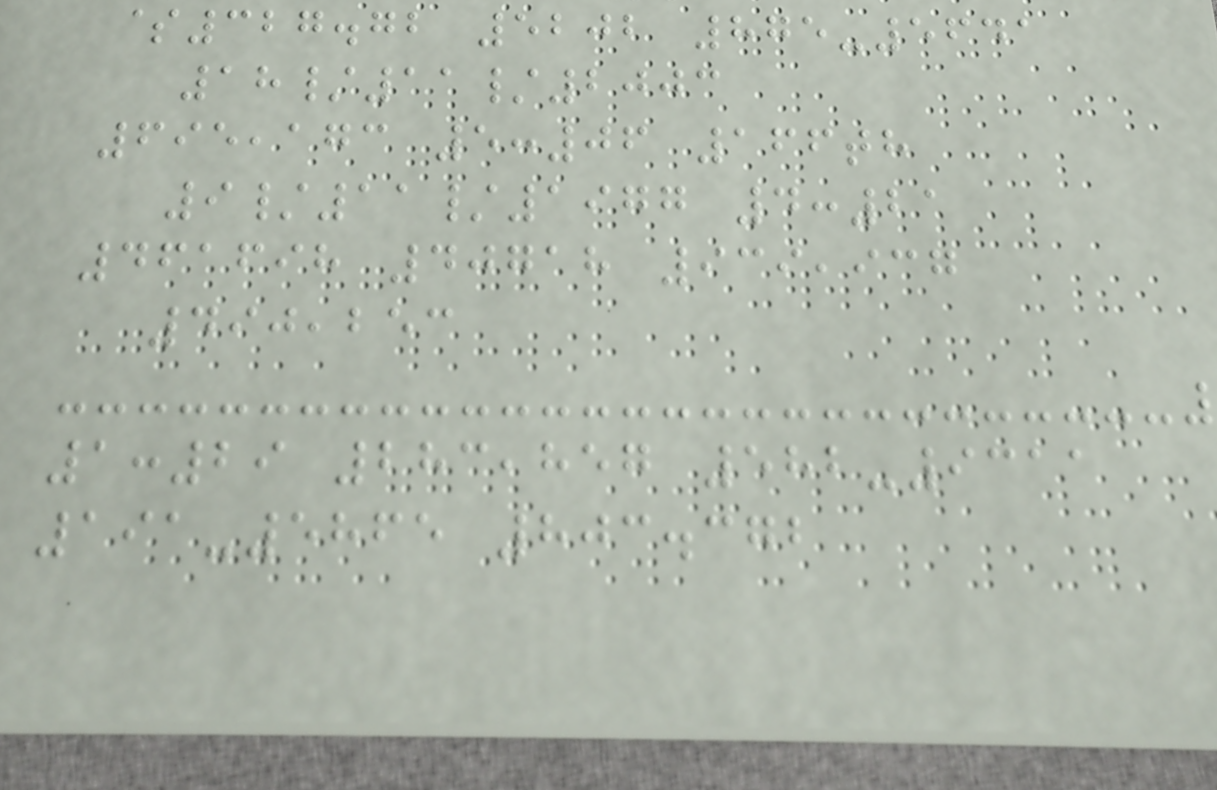$327.72 5202 875-5641
18/11/2003
695,173 5:06 166th
9/11/1977 4:21
461698 40718 939,937
490,253
1:29 283,857 582-9311
191-5865 803.372
